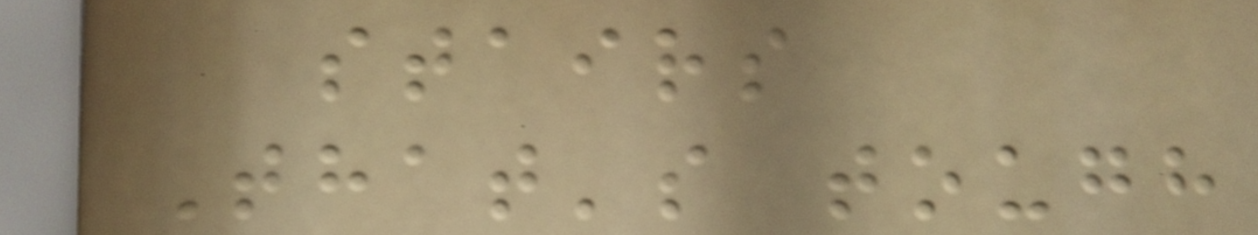stairs
That's tough
